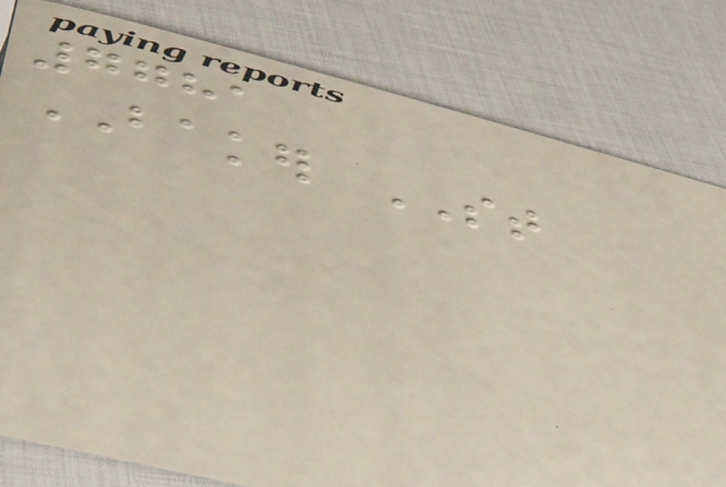7781
BAKER ST
